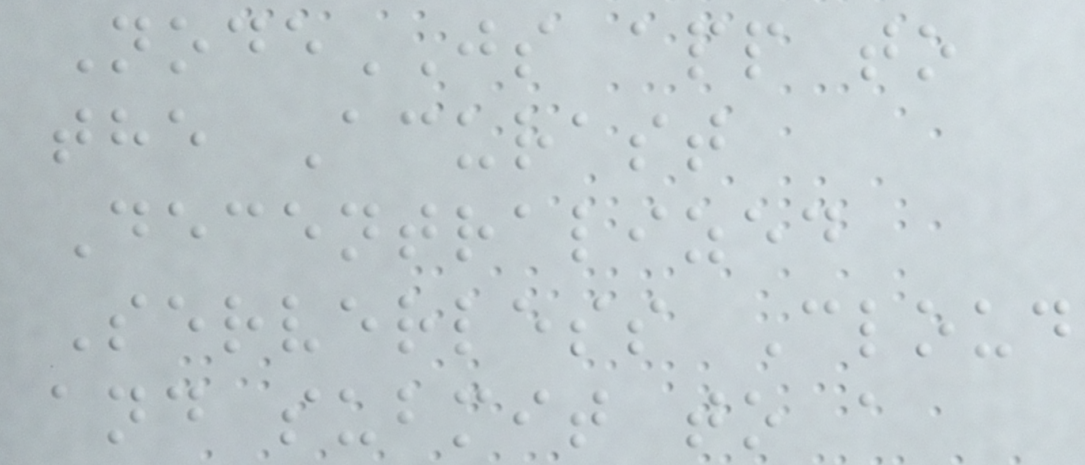NodeJS app to
the Acurast
Decentralized
Serverless Cloud
and submit to a
